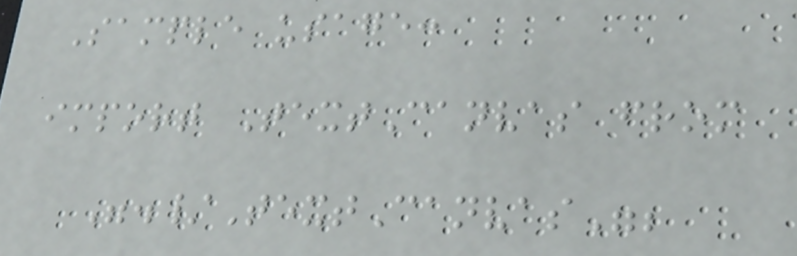Sample usage:
import TextCanvas from
"./TextCanvas";
